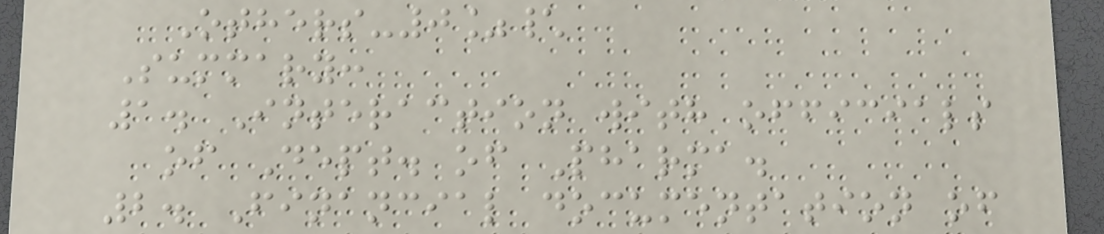Others-0%\
Summary:
1. Interaction with officials
of Dept. of Pharma.
2. Financial documentation of
